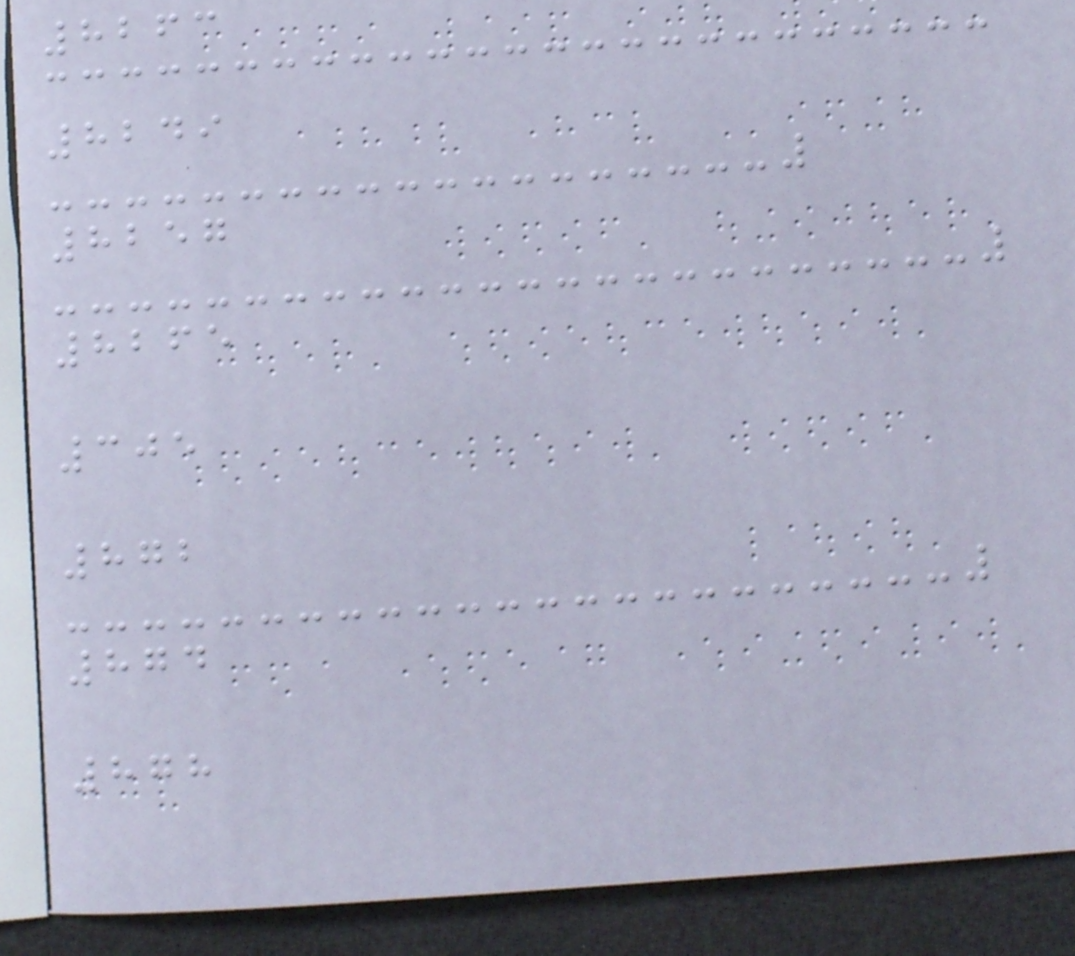8263
8249
8257
8265
305
872
874
878
